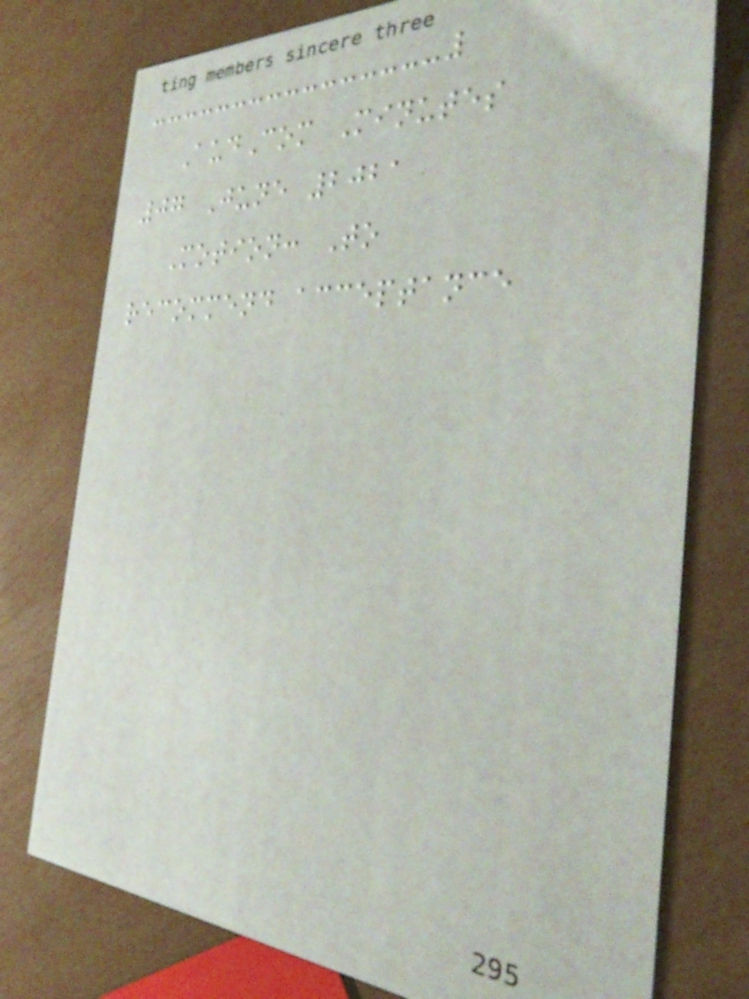AudCom Minutes
07 June 2021
Motion: To
recommend acceptance
